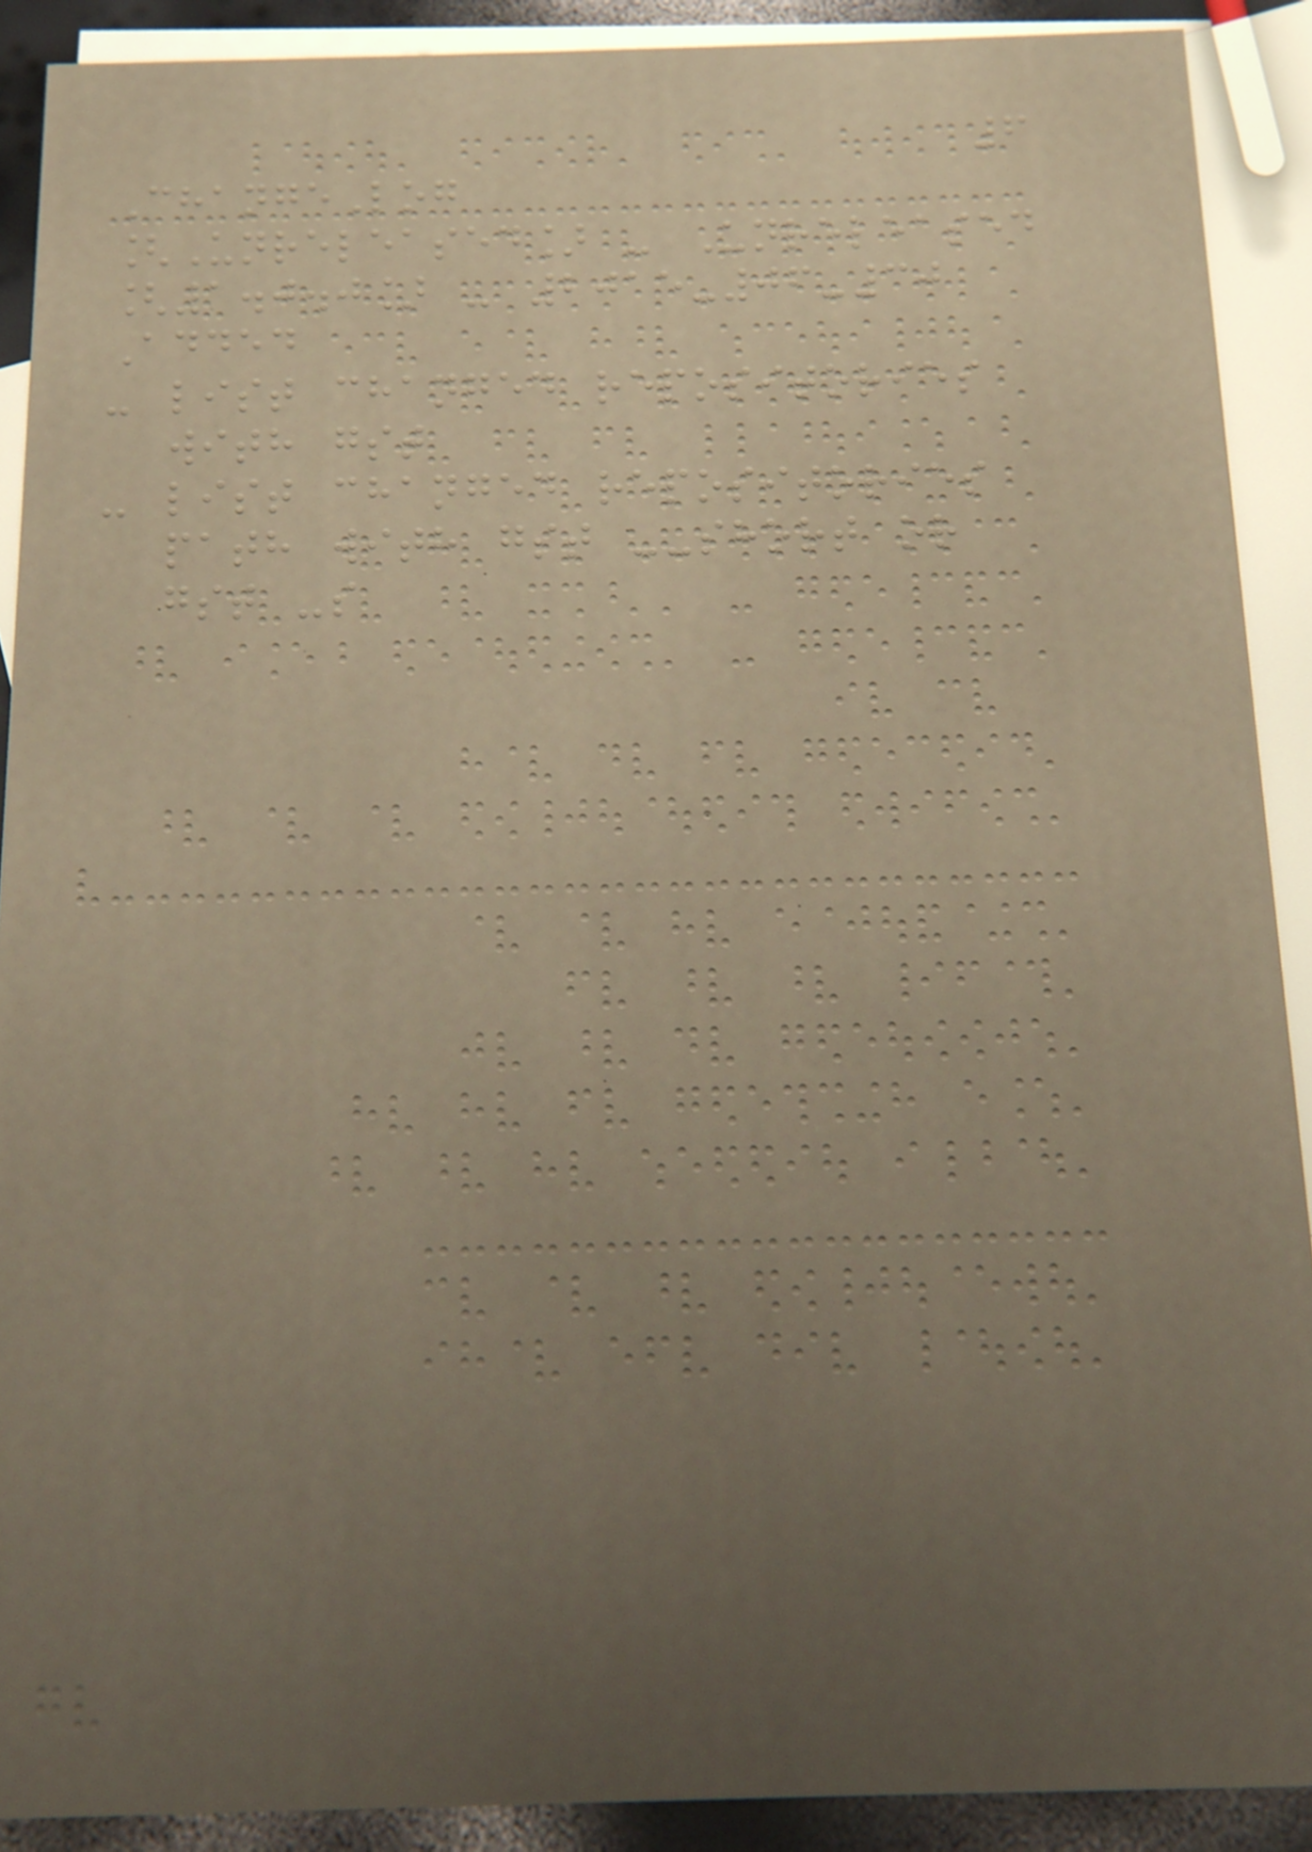6
ChangeLog
[Unreleased] - Unreleased
[1.0.0] - 2015-06-30
Added
- list changed repositories
with gst
- list changed repositories
path with gst --short or
gst -s
